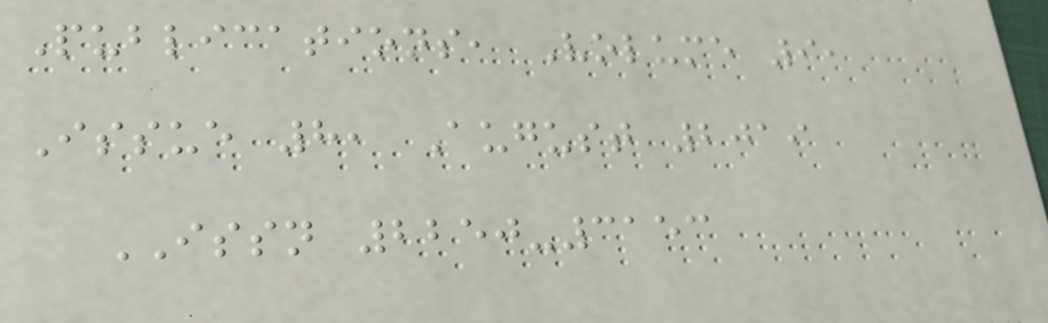Publications, Volume 9,
Issue 8, August 2019
ISSN 2250-3153
